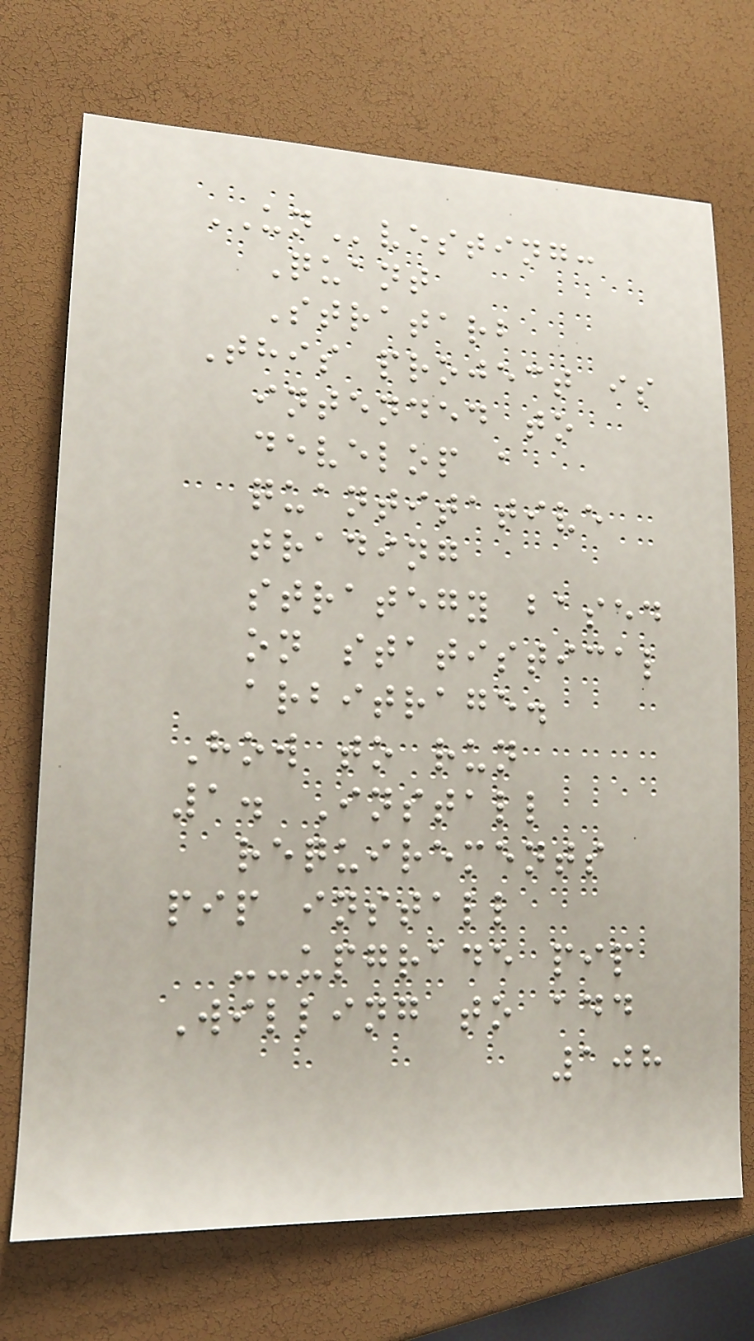UNvesting:
Quant
Stratarb
This project is
intended to
develop a
quantitative
trading
strategy based
on statistical
arbitrage.
How to run
1. Install
requirements
pip install
--upgrade pip
Willing to add
108
